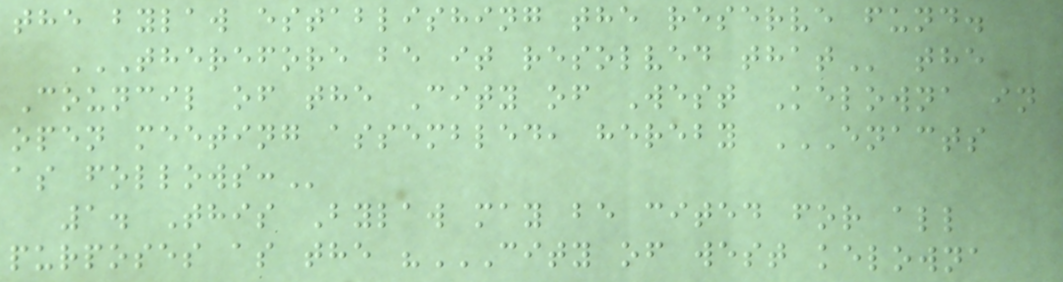the bylaw establishing the reserve fund.
THEREFORE BE IT RESOLVED THAT the
Council of the City of West Kelowna in
open meeting assembled, hereby ENACTS
AS FOLLOWS:
1. This Bylaw may be cited for all
purposes as the "CITY OF WEST KELOWNA
